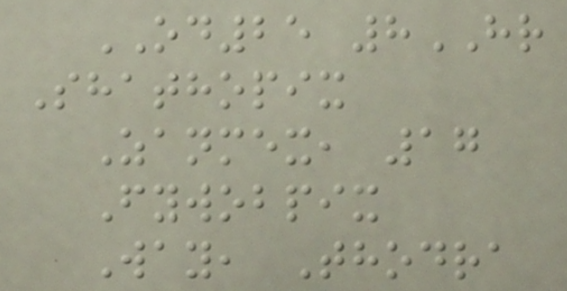OD25 8HR
Shathopix
Zanmex, 17
Fywobpix
Way, Thodra
